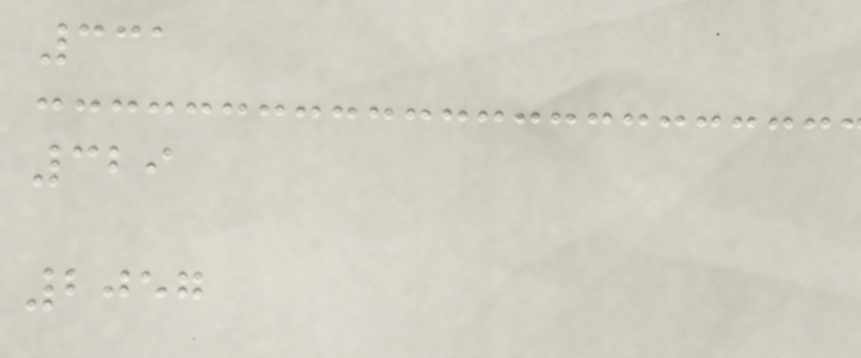331
329
2057
